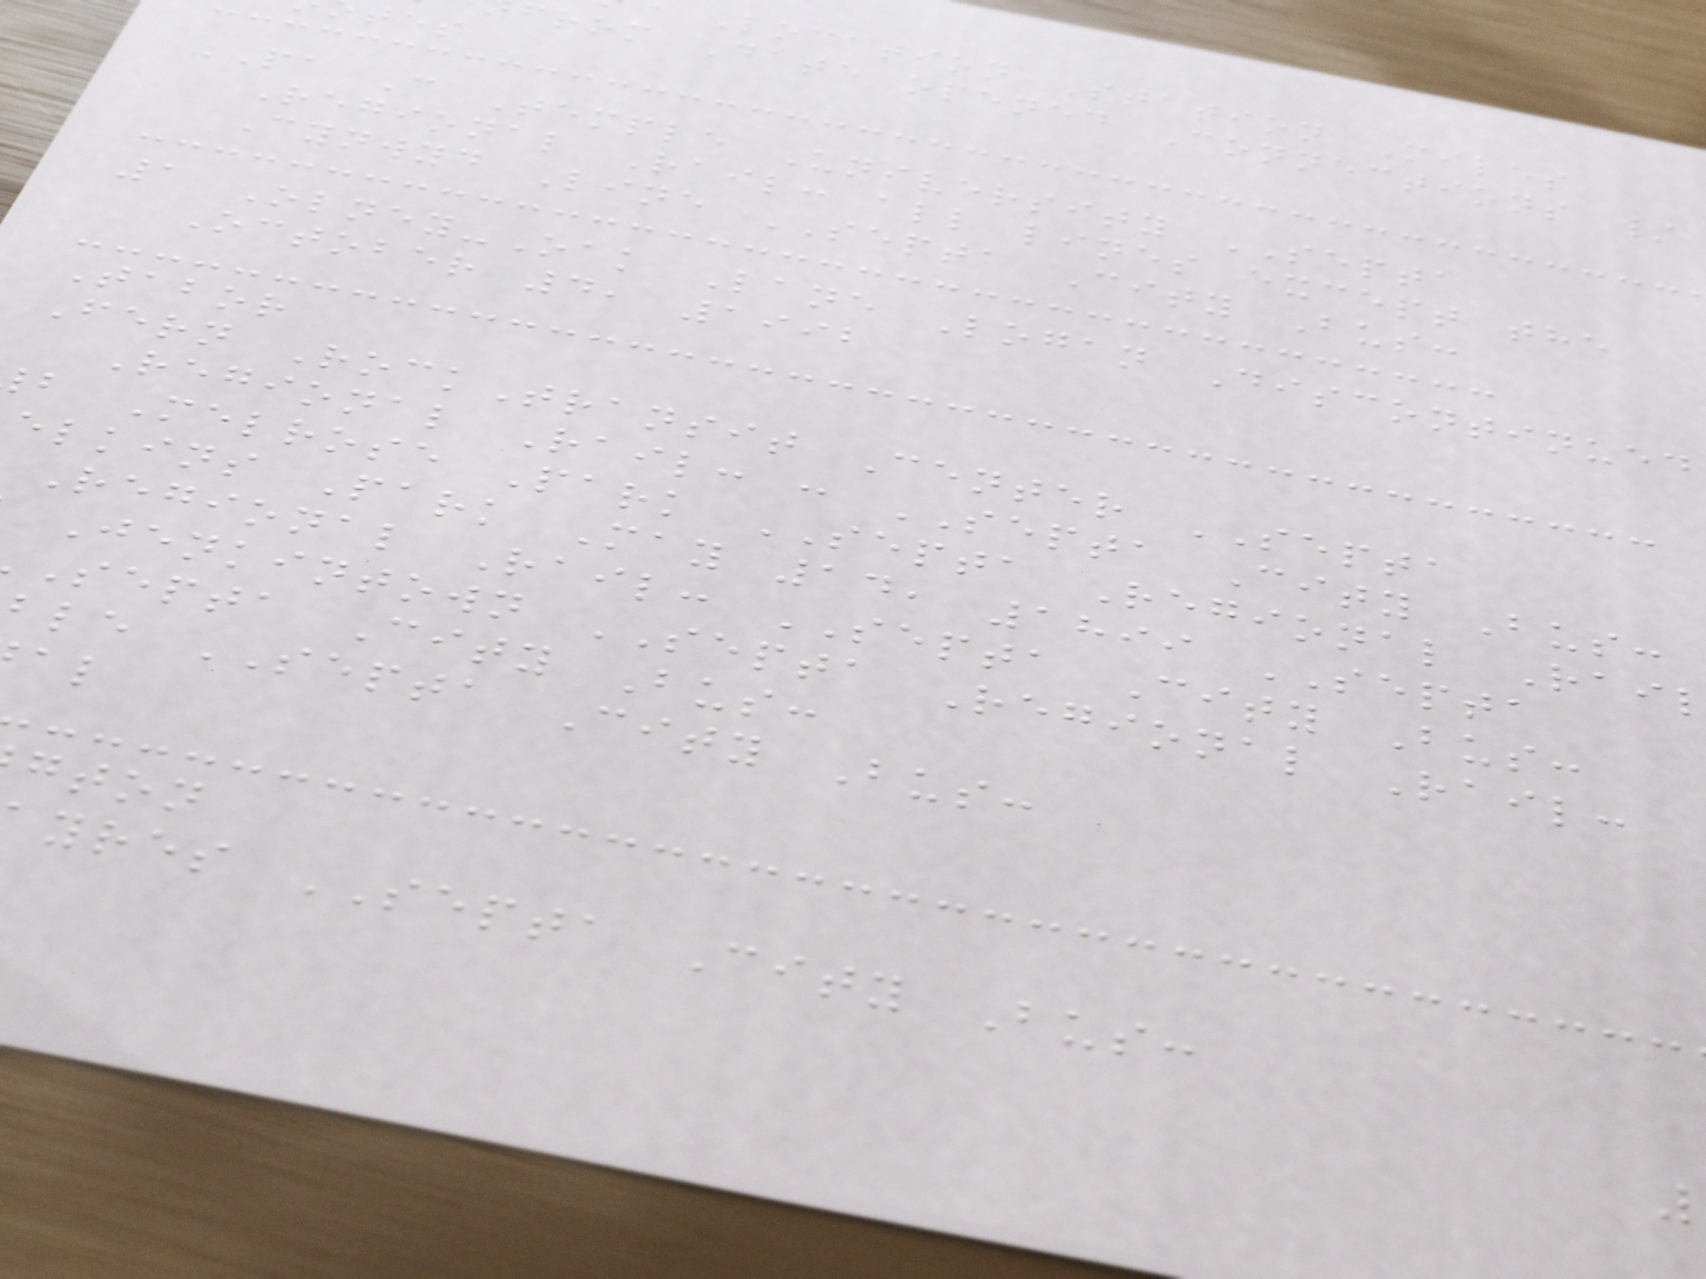Location Station Miles
rom Date opened Connections /
PA C Temple University SEPTA
Regional Rail: all lines except the
Cynwyd Line SEPTA City Bus:
1 Olney-Oak Lane Logan Discontinued
October 4, 1992
Tabor
Fern RockTransit Center SEPTA
Regional Rail: : SEPTA City Bus:
b Melrose Park SEPTA Regional Rai
elkins Park May 14, 1899 SEPTA
Regional Rail: SEPTA City Bus:
Jenkintown SEPTA Regional Rail:
septa City Bus:
ble SEPTA City Bus:
gton
yres SEPTA City Bus:
